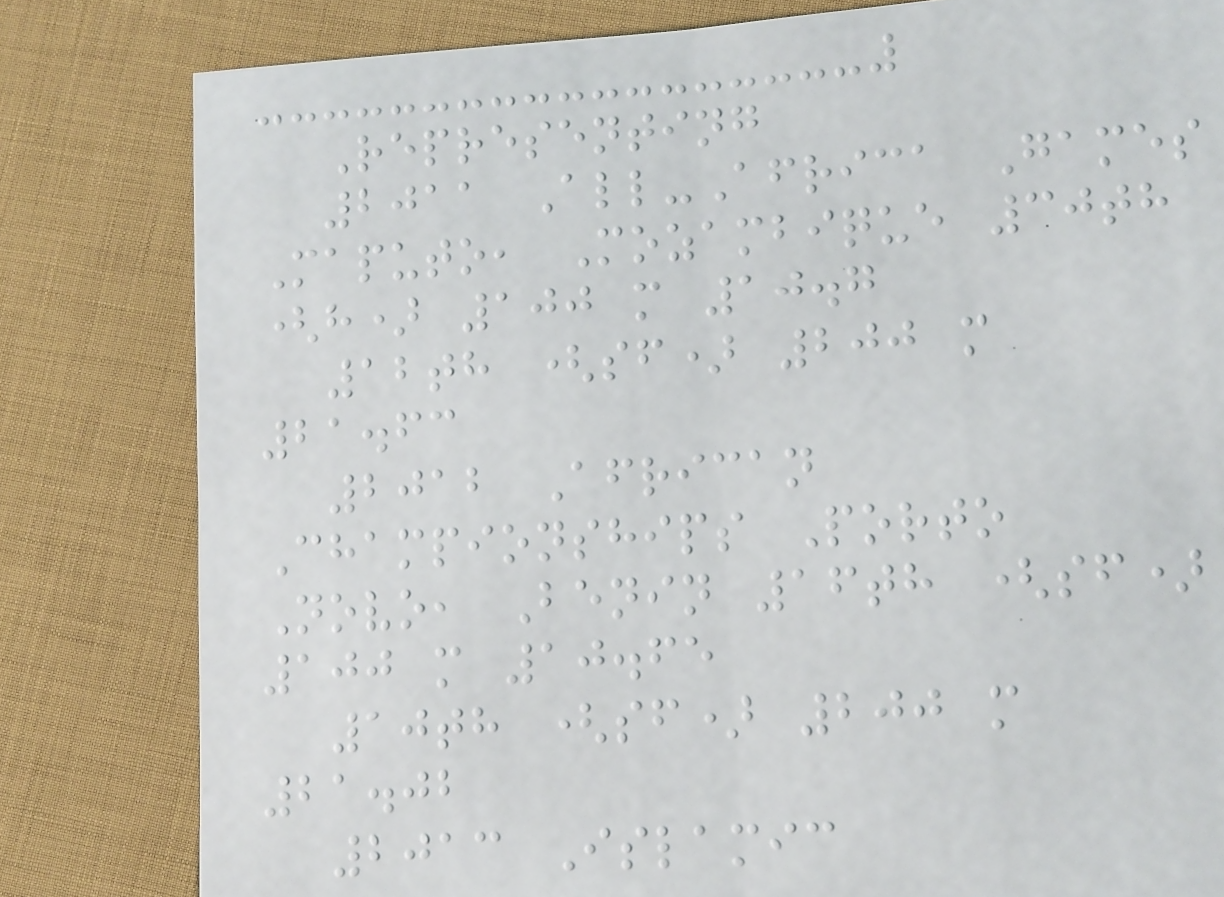Representing
2011 All-Africa Games
Maputo, Mozambique 30th
(h) 100 m 10.7
12th (sf) 200 m
21.63
2012 African
Championships Porto
Novo, Benin 16th (sf)
100 m 10.65
10th (sf) 200 m
21.02
2013 Islamic
